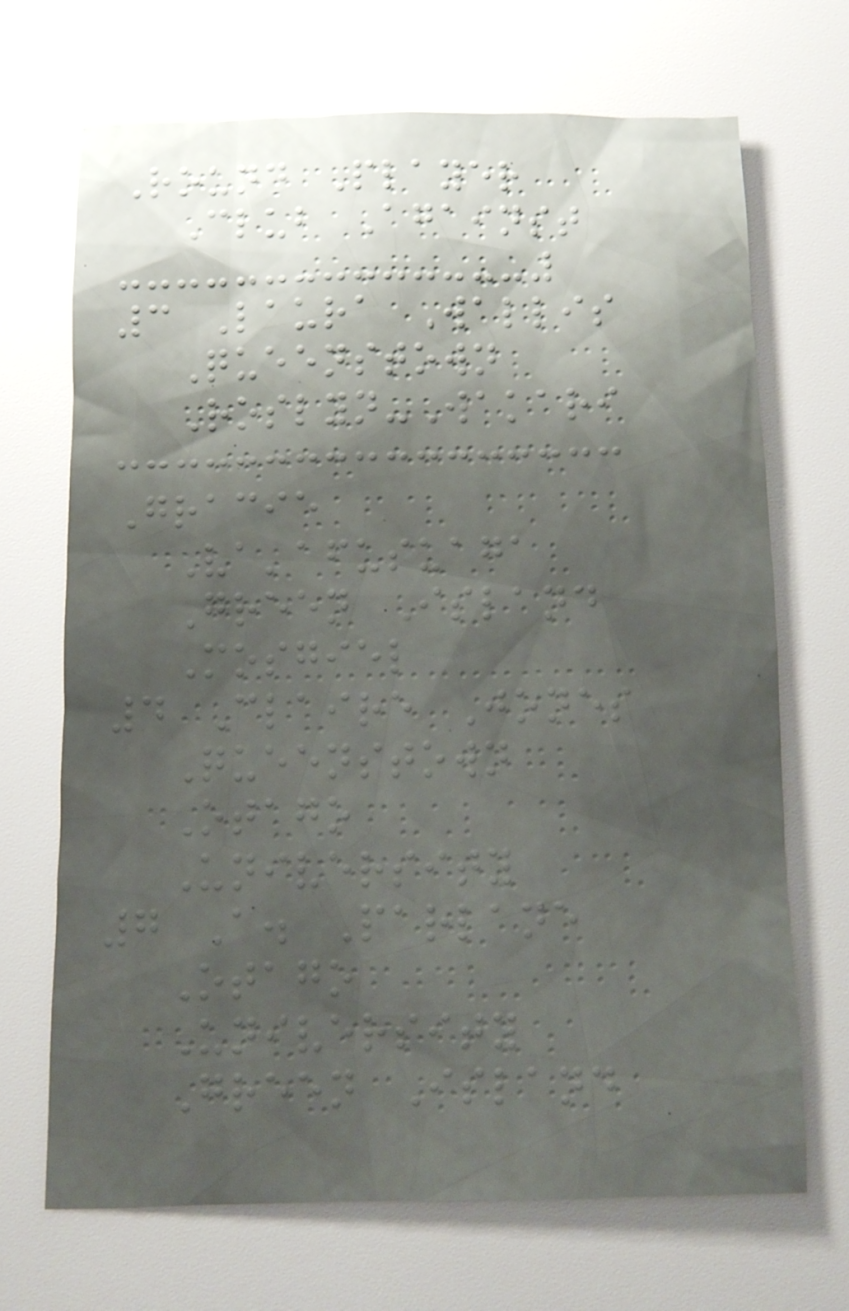Round Player
Club Against
3 Laura Wallis
Queenstown
Roslyn-Wakari
Gracie
Va'afusuaga
Green Island
Mosgiel
4 Claire Jones
Queenstown
Otago
University
7 A. Parlane
Otago
University
Green Island
